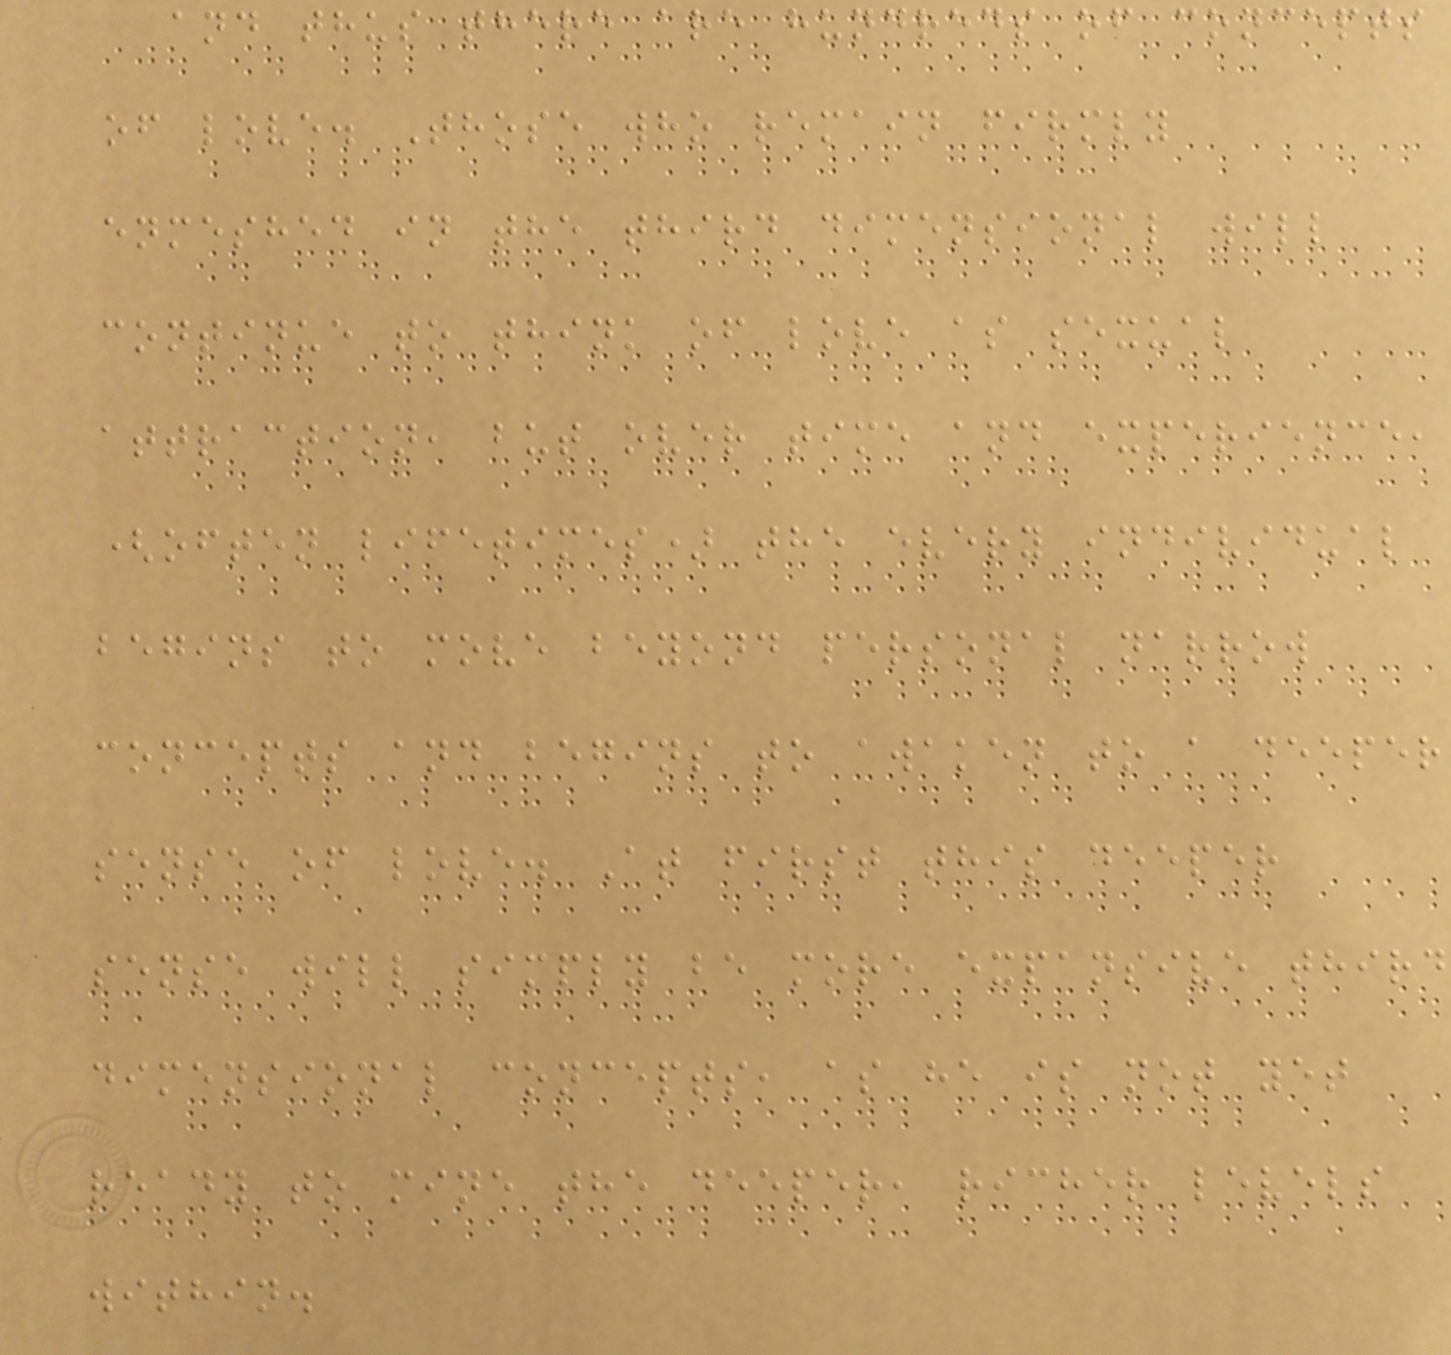and thus there are hundreds of concepts
of love. Those who remain firmly
enmeshed in the third dimensional will
continue to think of love as sexual
attraction, but over time and experience,
(often lifetimes) the every individual
begins to move beyond personal narrow
concepts and begins to awaken to a deeper
sense of love. At first this deeper
sense will simply be more expansive third
dimensional concepts, as he is not yet
ready to mine the deeper, richer levels
within.
